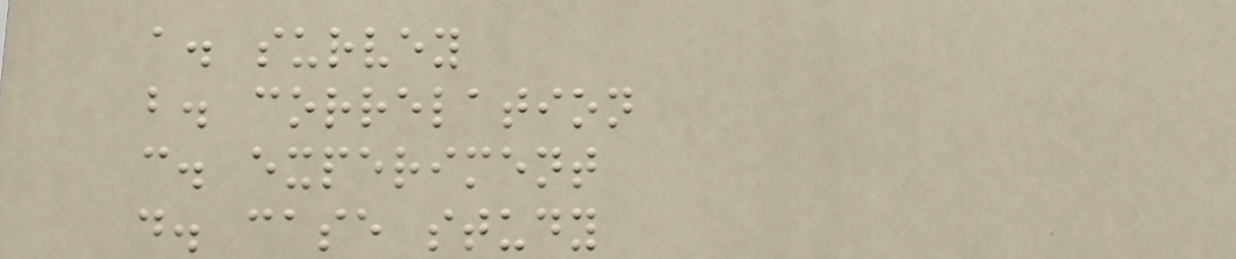a. survey
b. correlation
c. experiment
d. case study
